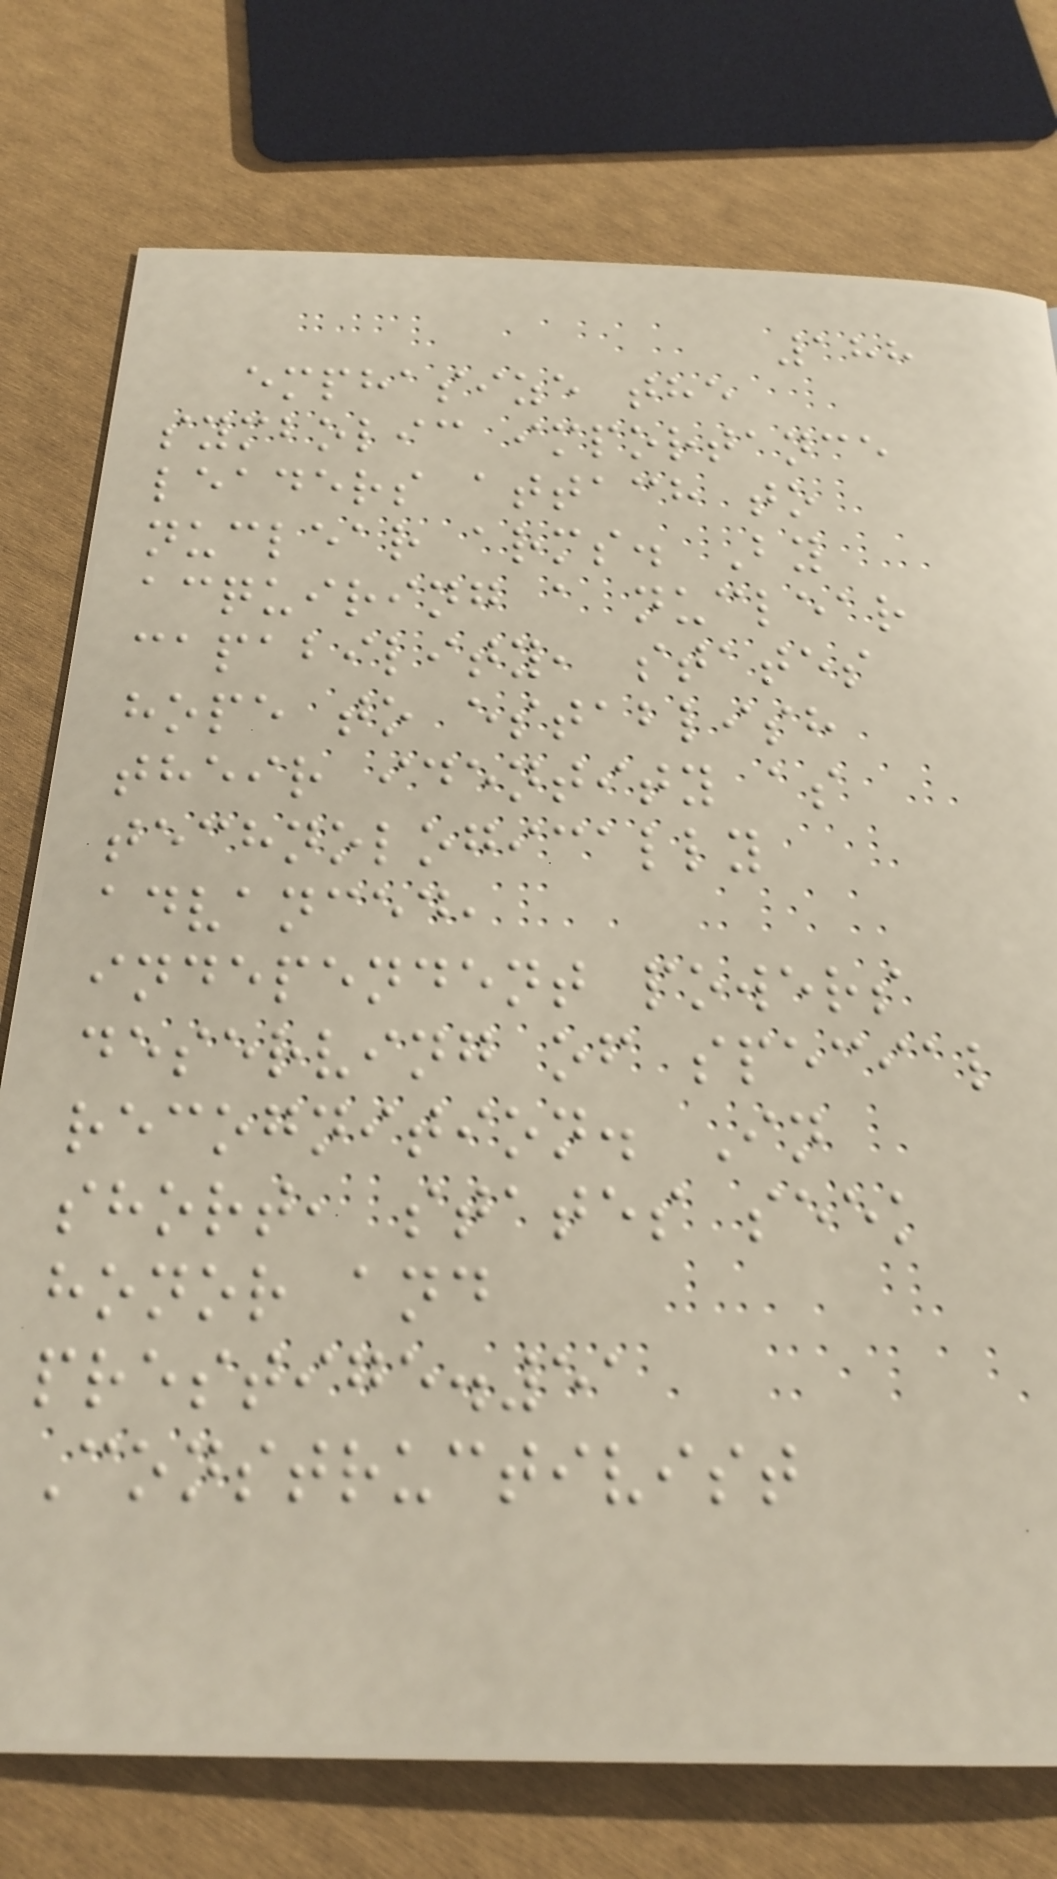188
emphasize the
symbolic importance
leaders attach to
nuclear arms. By
acquiring a nuclear
capability, states
hope to establish
their identity as
technologically
advanced,
independent powers
deserving of special
recognition. In
short, states seek
honor and
prestige.51
Constructivist
